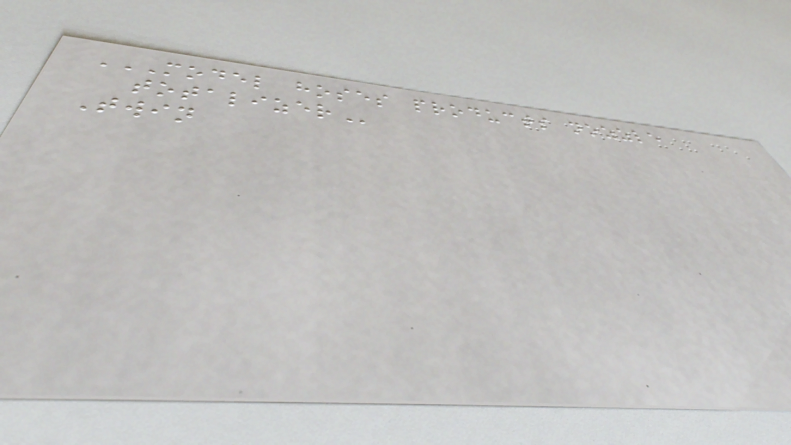MODEL HOSES PRODUCTS NOZZLE
TOTALIZER
Twin
